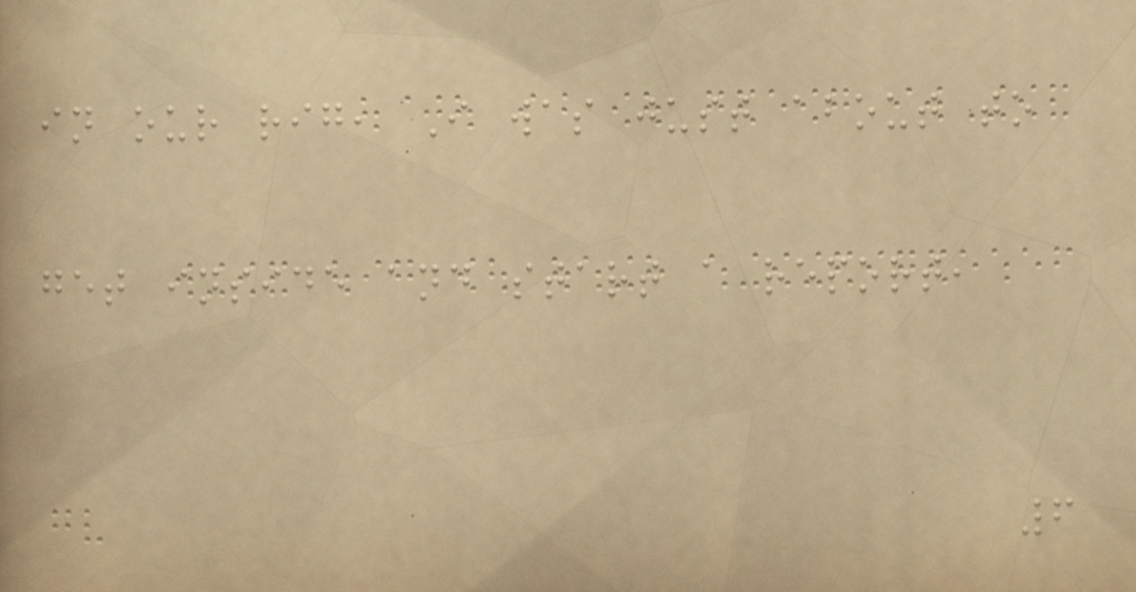in our rig, I was just about to
get inside and start a report,
6
